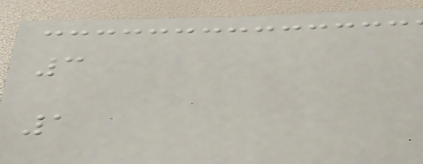3
1
